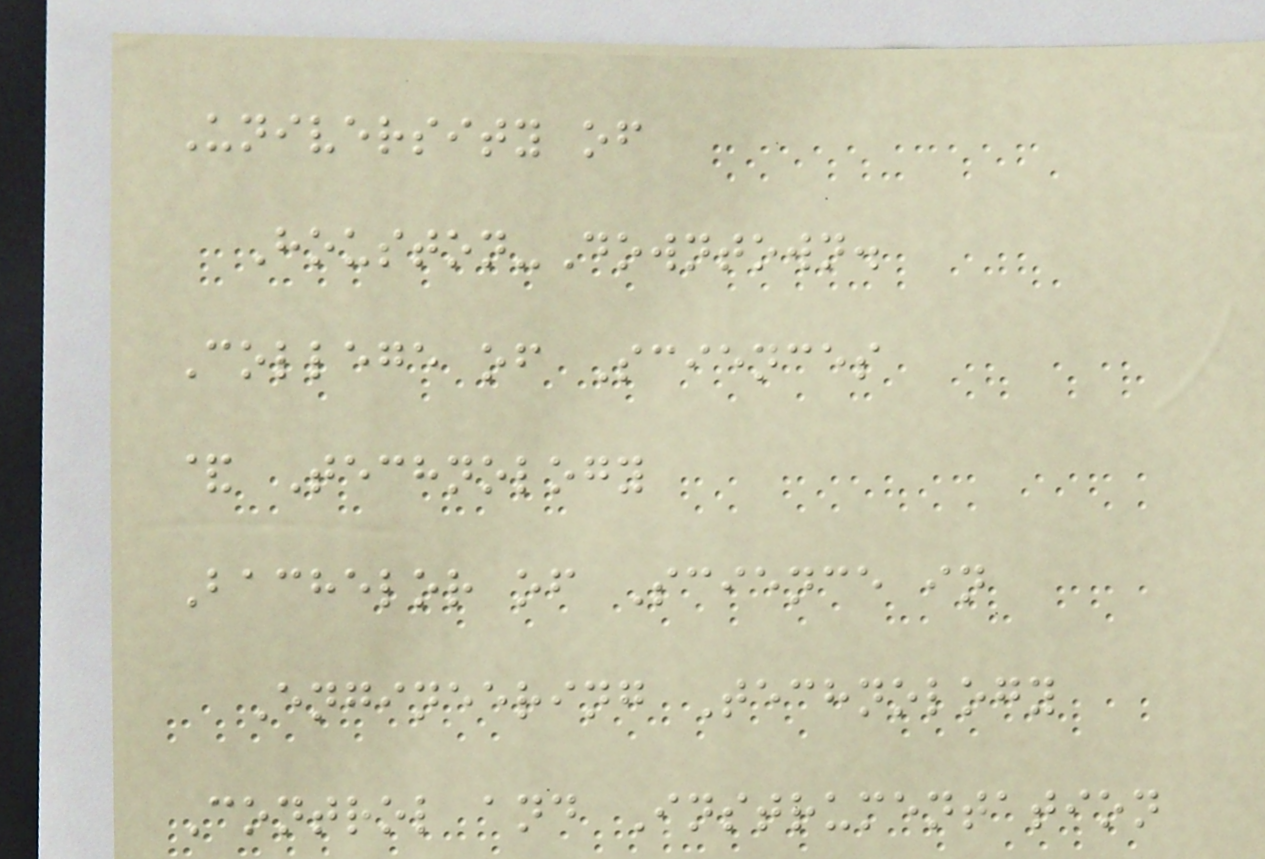University of
Houston-Downtown.
College of Sciences
& Technology
Bachelor of Science in
Engineering Technology
Control and Instrumentation
